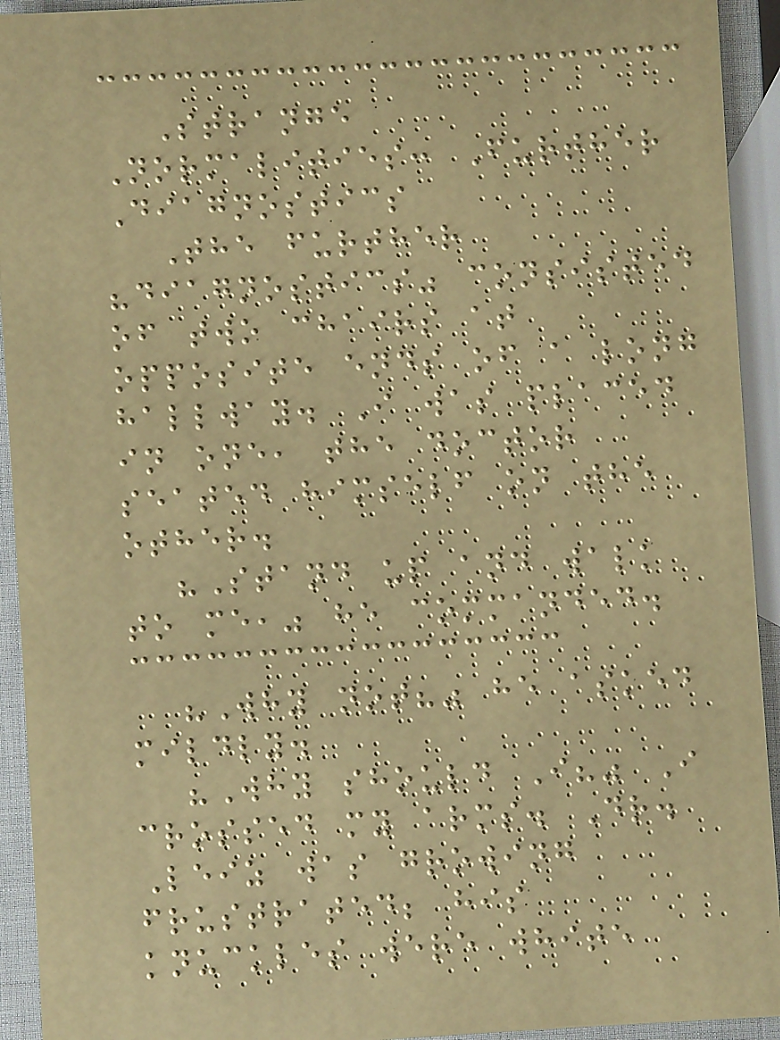Strange
Normalities: Further
Diagnostics
The further
"diagnostics" consisted
of two chairs at
opposite ends of a long
hallway. I was placed
in one, the doctor
seated himself on the
other.
"Stand up and walk
to me," he commanded.
"Why not?" he asked
mildly.
"Why should I?" I
crossed my arms. Dr.
Leiz was growing
frustrated; his
knuckles were white
